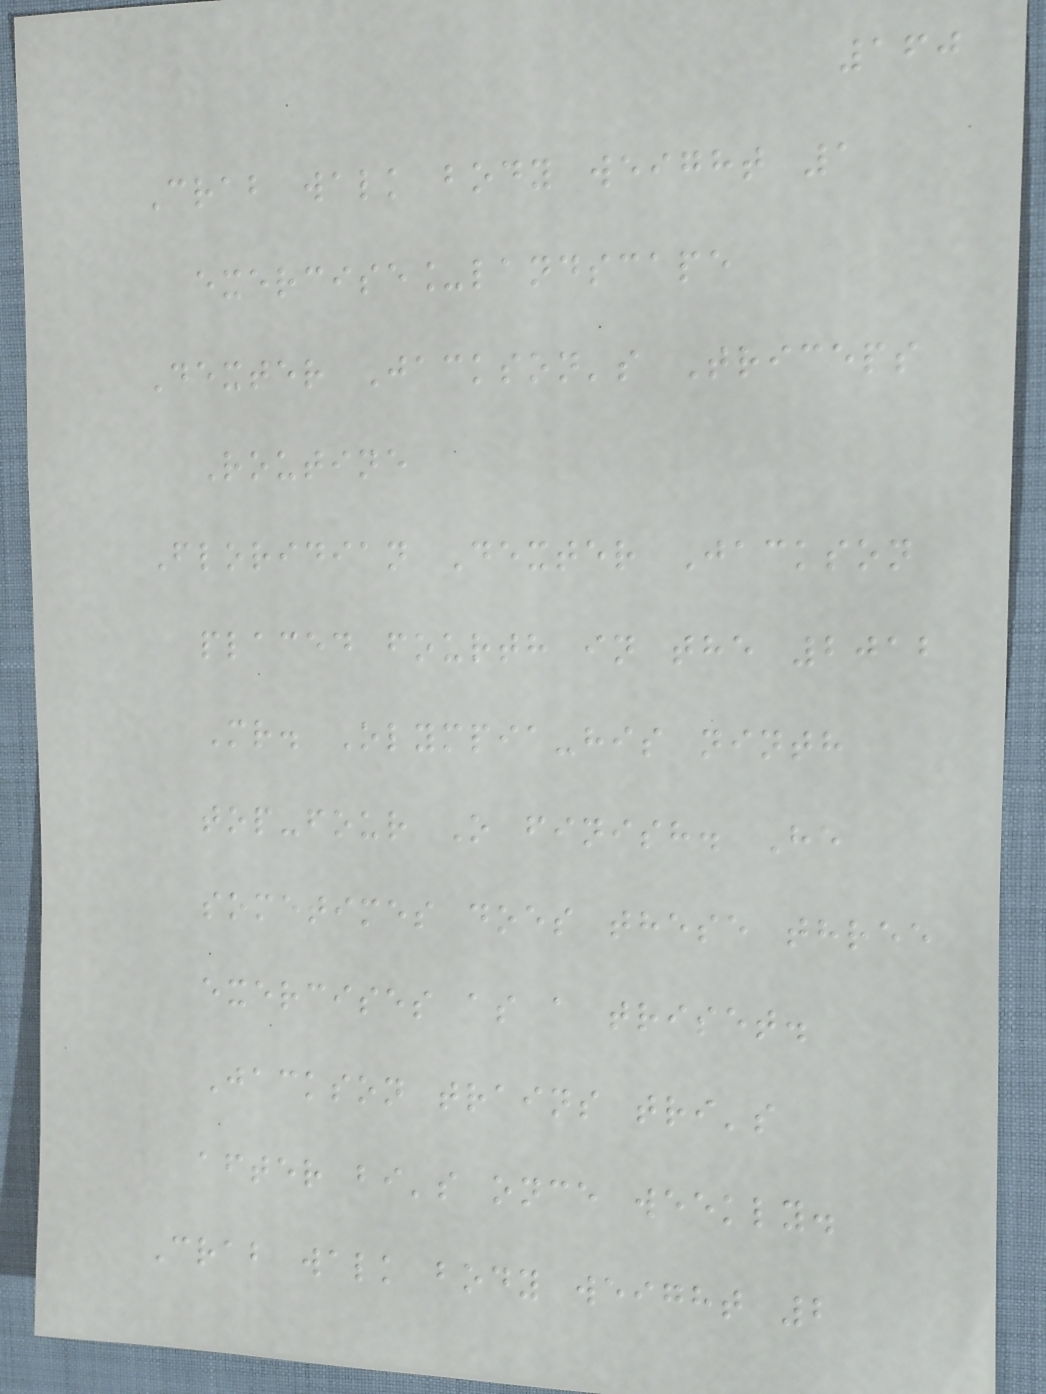160
Crab walk body weight 1
exercise_landscape
Dexter Jackson's Triceps
Routine
Floridian Dexter Jackson
placed fourth in the 2012
Mr. Olympia-his ninth
top-four O finish. He
sometimes does these three
exercises as a triset.
Jackson trains tri's
after bi's once weekly.
Crab walk body weight 2
